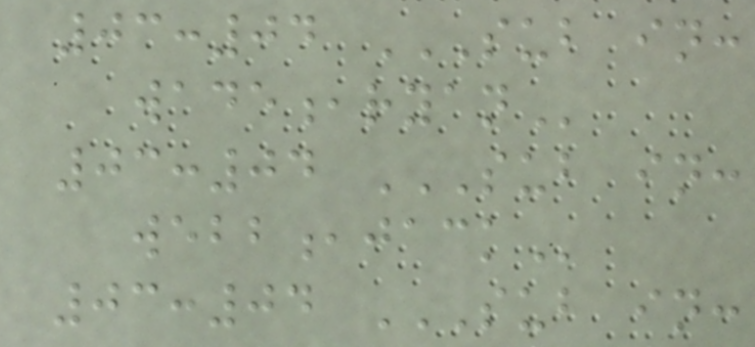03:04 SUB IN:
WADE,RYAN
03:04 SUB IN:
WEBB,JACK
03:04 SUB IN:
